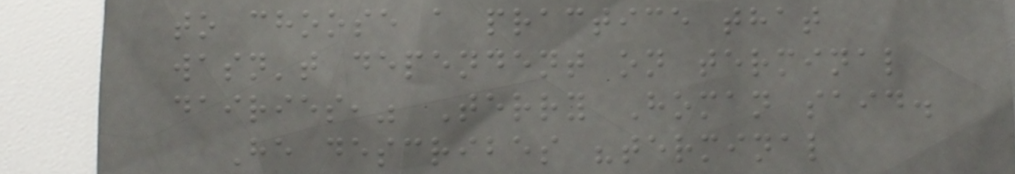to choose a practice that
wasn't dependent on terminal
dairies," Terry Homan said.
He describes "terminal
